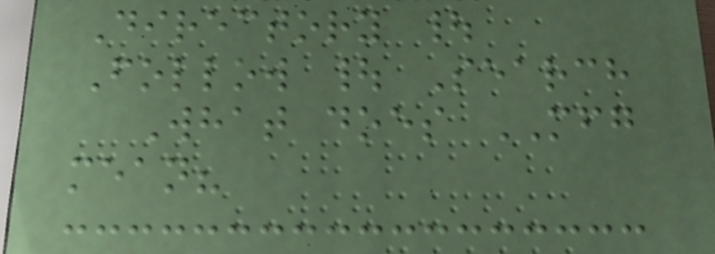Directory |
Follow | Search
What does MFG
mean?
